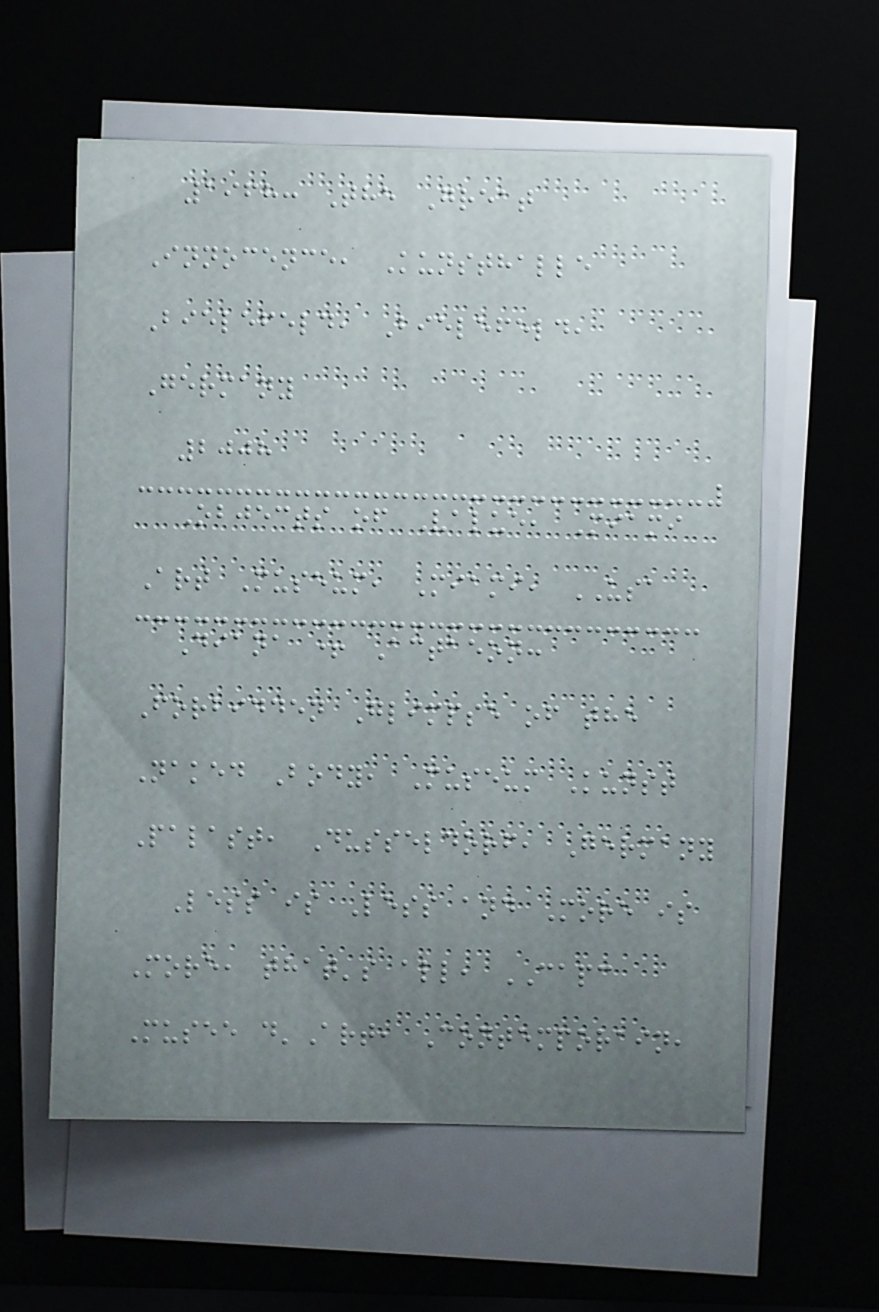1968: The Great
Innocence, Kunsthalle
Bielefeld, Bielefeld,
Germany
2008
Objects of Value, Miami
Art Museum, Miami, USA
Diana + Actaeon:
Forbidden Glimpse of the
Naked Body, Museum Kunst
Palast, Dusseldorf, Germany
Less is Less and More is
More, that's all, CAPC
Musee d'Art, Contemporain,
